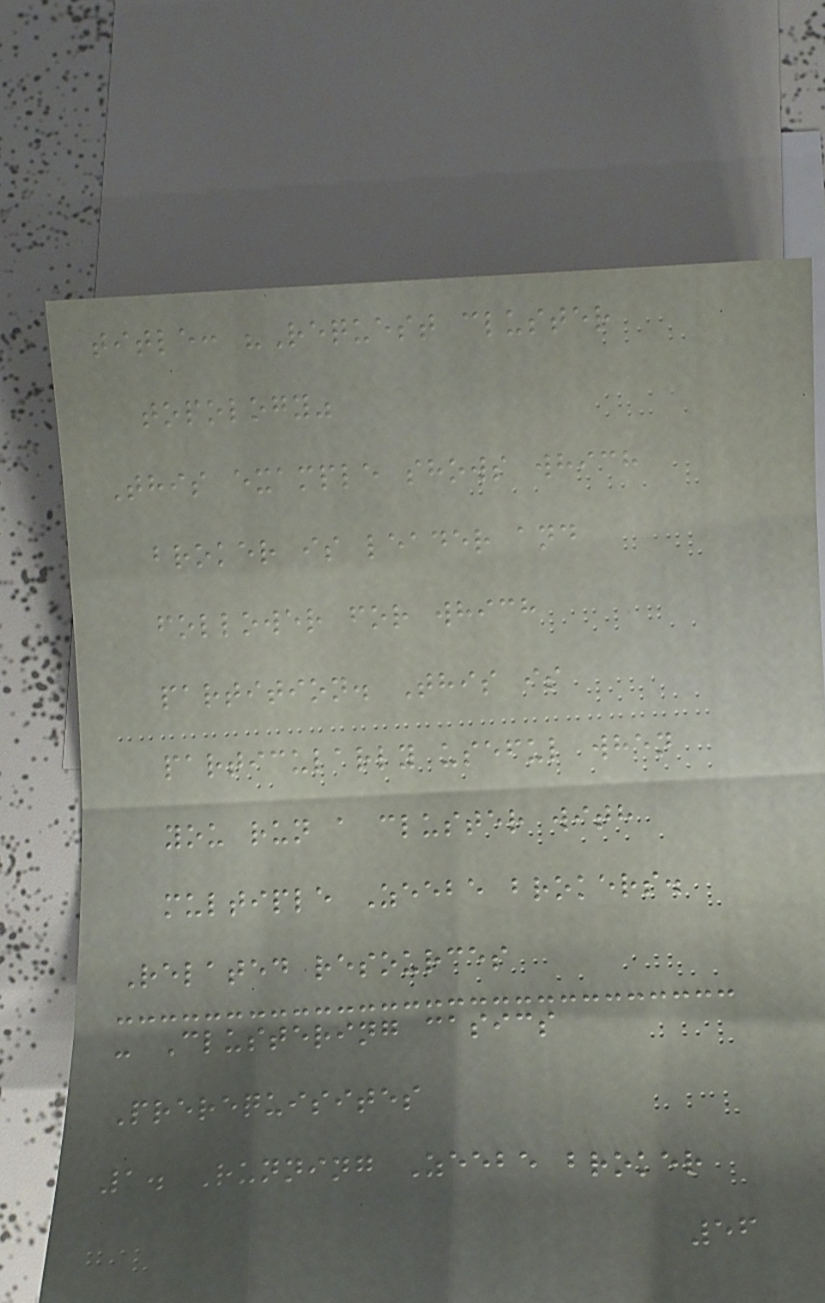title: "Request cluster
topology"
This example shows which
broker is leader and
follower for which
partition. This is
particularly useful when
you run a cluster with
multiple Zeebe brokers.
Related resources
- Clustering casics
Prerequisites
1. Running Zeebe broker
56
